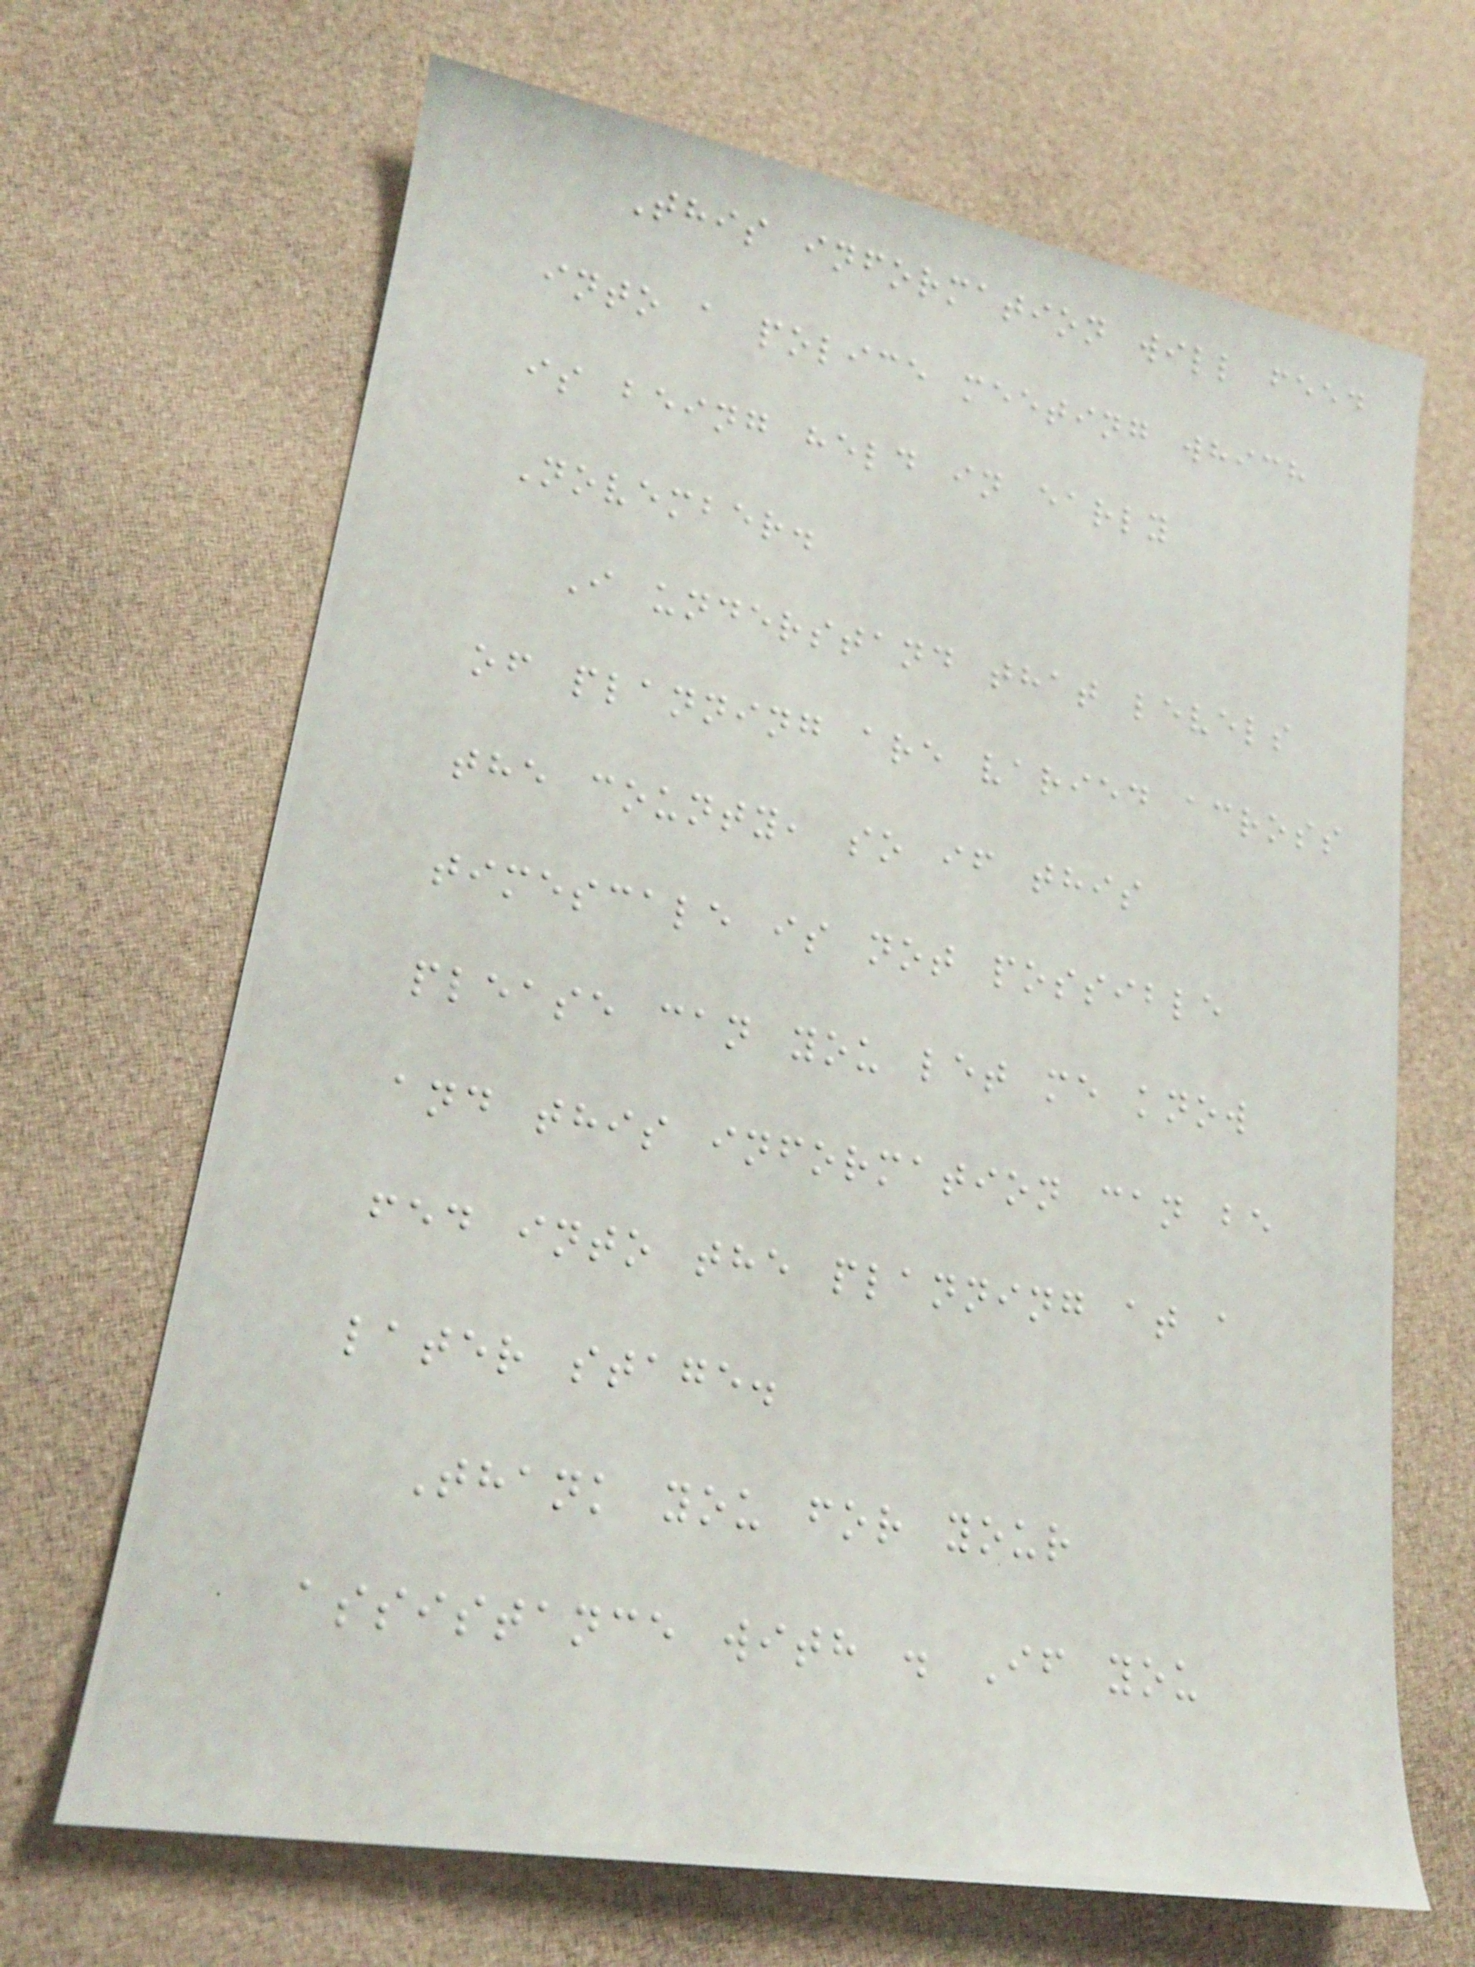This information will feed
into a police meeting which
is being held in early
November.
I understand that levels
of planning are varied across
the county, so if this
timescale is not possible
please can you let me know
and this information can be
fed into the planning at a
later stage.
Thank you for your
assistance with . If you
